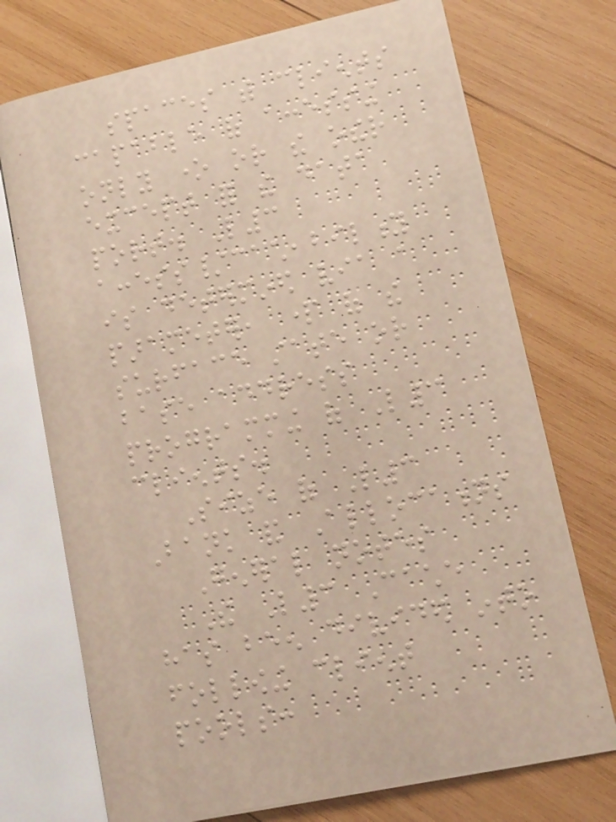spaces with clients
capable of accessing
only one or the other
except for the data
port. L3
access/cacheability
is determined via a
parameter, part of the
surface state or
base address
programming of L3
clients.
Size of L3
Bank and Allocations
General notes
The L3 Cache
has been divided into
following client
pools:
